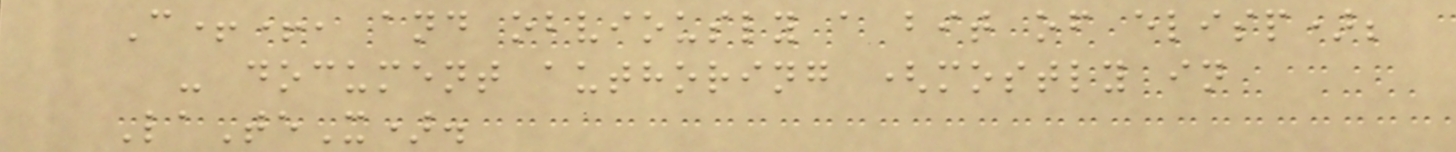C++, and obviously a bit of elisp);
- document authoring (mostly in
LaTeX).
